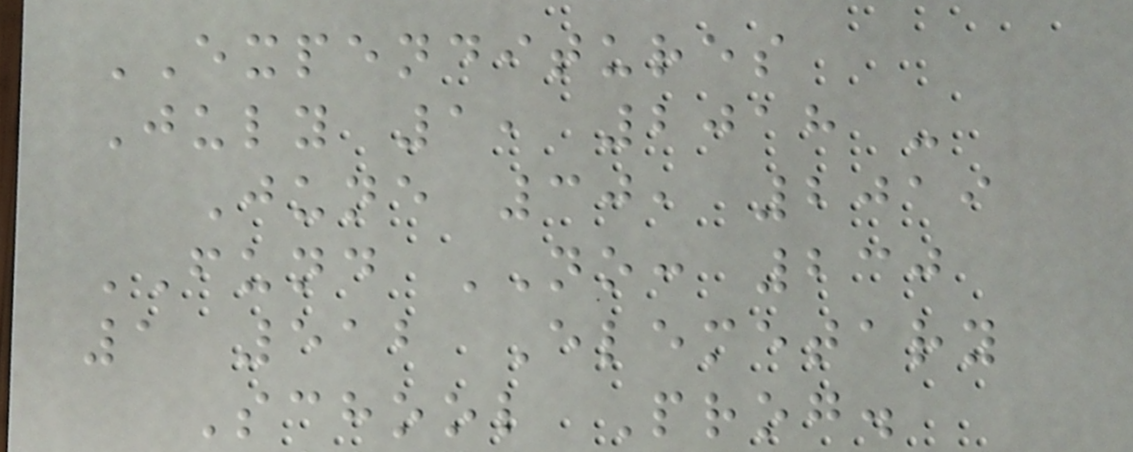EXPENDITURES
July 1, 2018 -
June 30, 2019
FUND NO: 230
1 512 Elemetary
School Prog.
